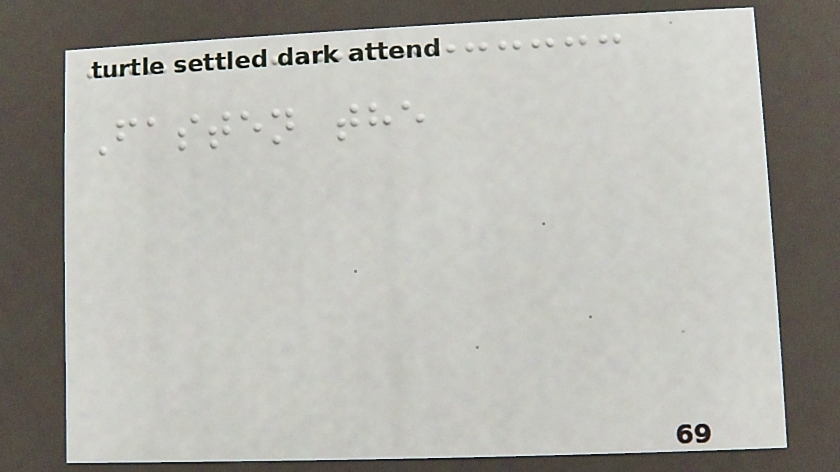Fasten the
